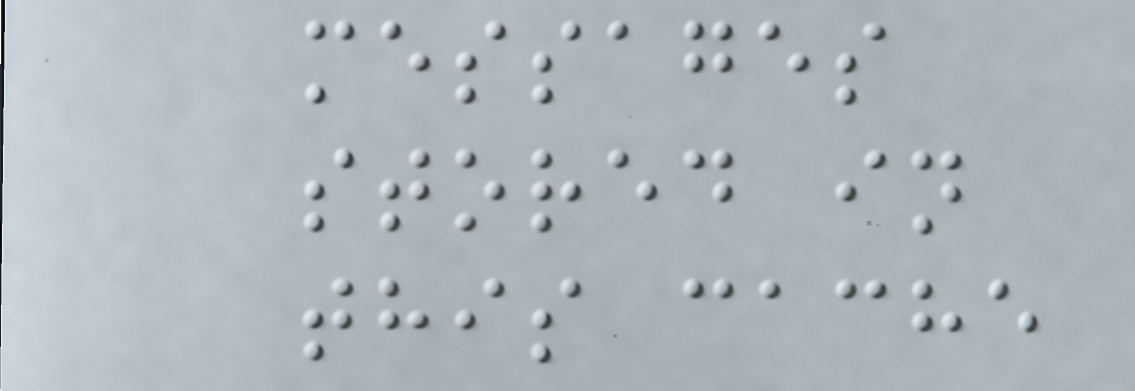messages
stored in
this cache
